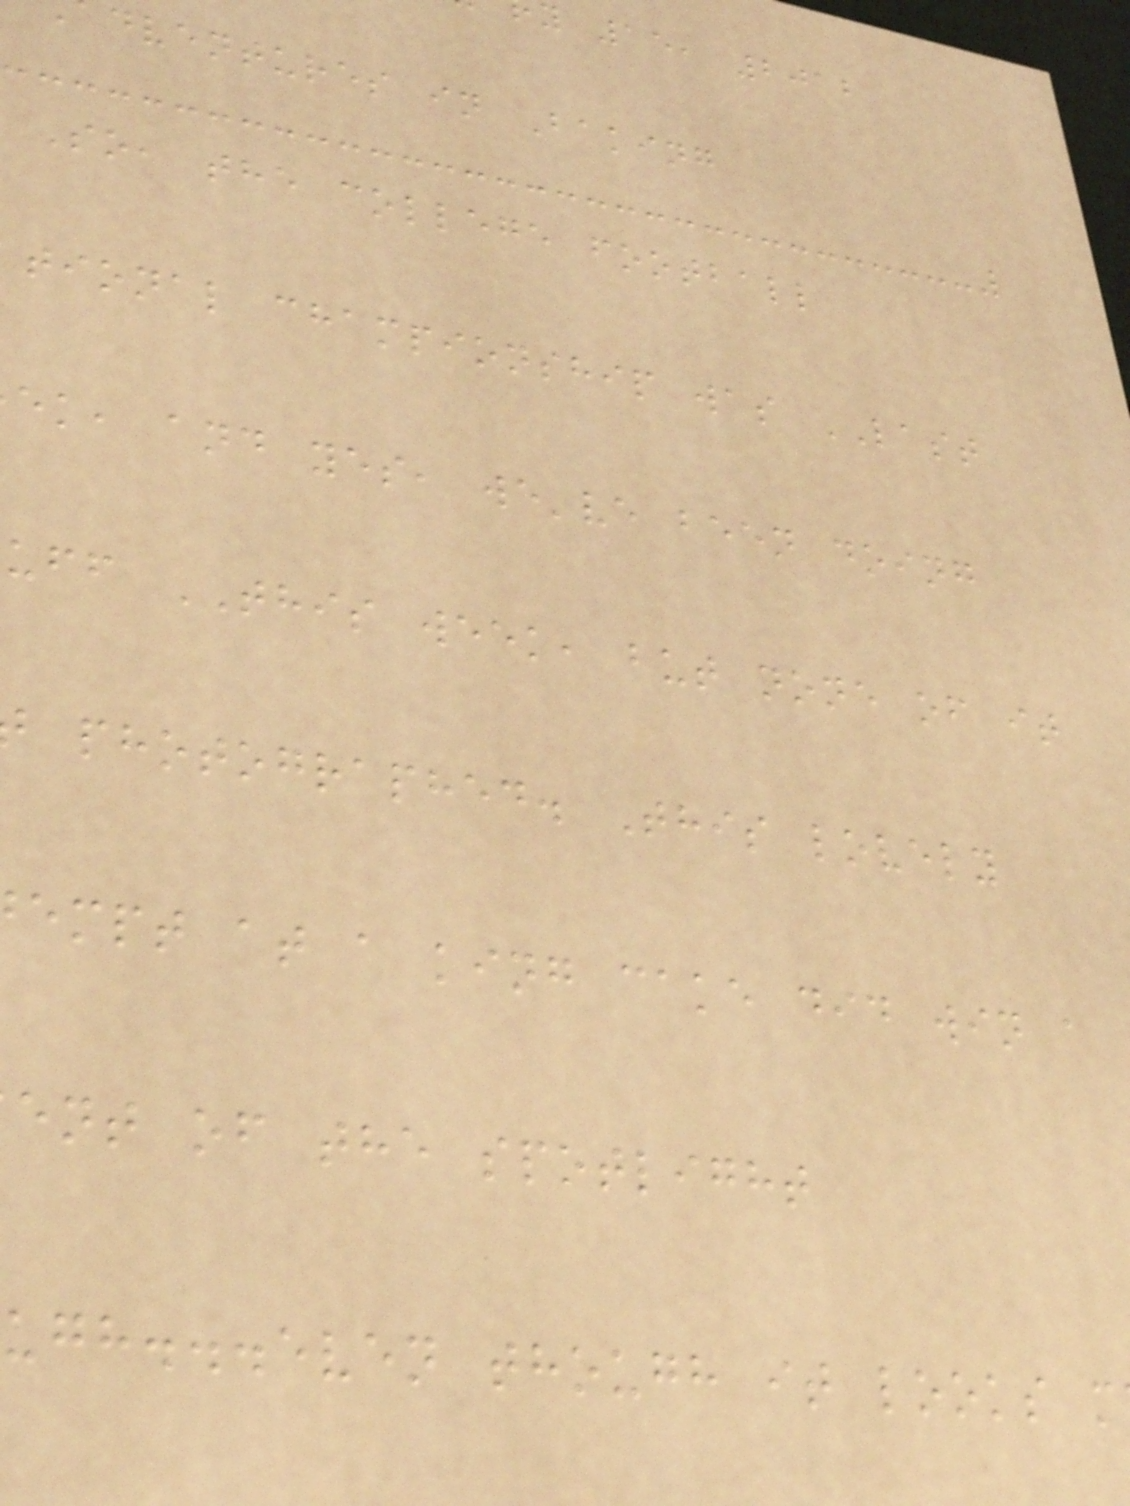y 15, 2012
dventures in Baking
So, the college football
tional championship was LAST
ek, and yes, we've been doing
uff THIS week, but none of it
photographed. This lovely
empt at a king cake did win a
ent of the spotlight
ugh...even though it looks m
